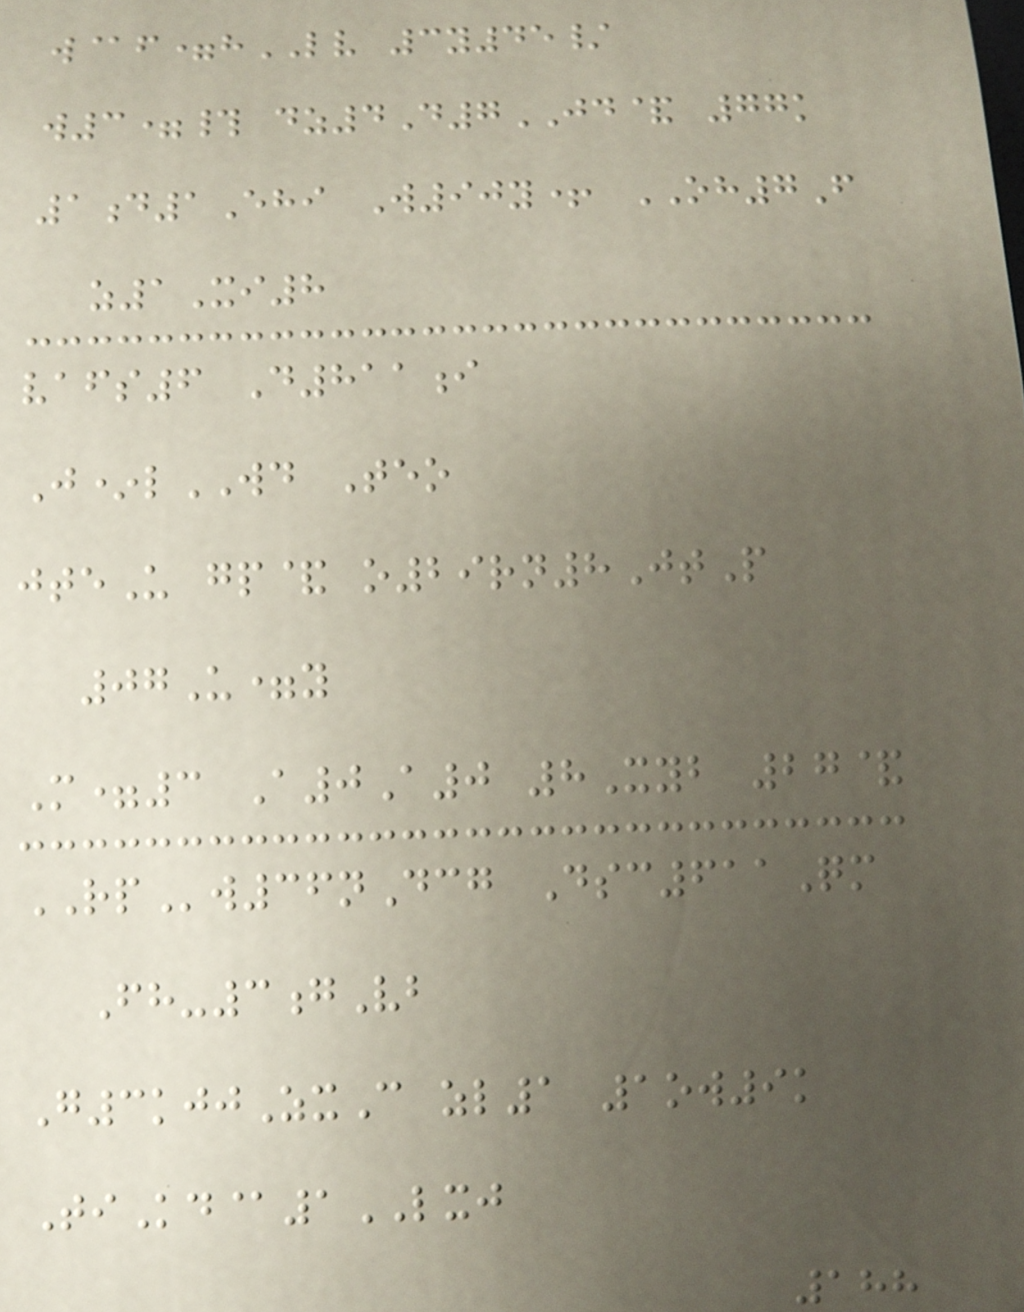w@f=hLV 3y45/
w3=# dz4D7JD& 77k
1d1Ehi W90y+ OH7F
z1Xi8
vafs6 D811i
J*lWD Teo
jteU gp& o29rn8JtP
07U=y
M=3 A0A0 8Xyb 27&
RPw36nDcg Dsc611Qm
Fh-3gVb
G3kjjZxC zl1 1ow9k
TiKd@1LXJ
188
